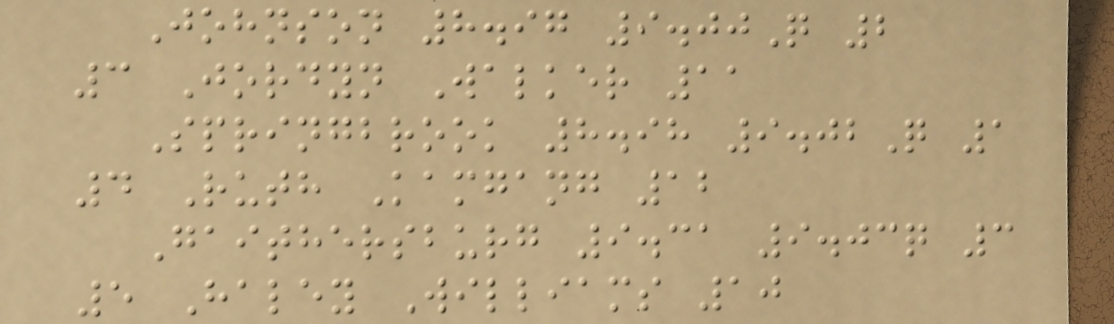Johnson 8.97 9.00Q 2
3 Jordyn Walker 11
Springbrook 8.98 9.02Q 1
4 Ruth Kamgang 12
Gaithersburg 9.31 9.03q 3
5 Haley Williams 10
